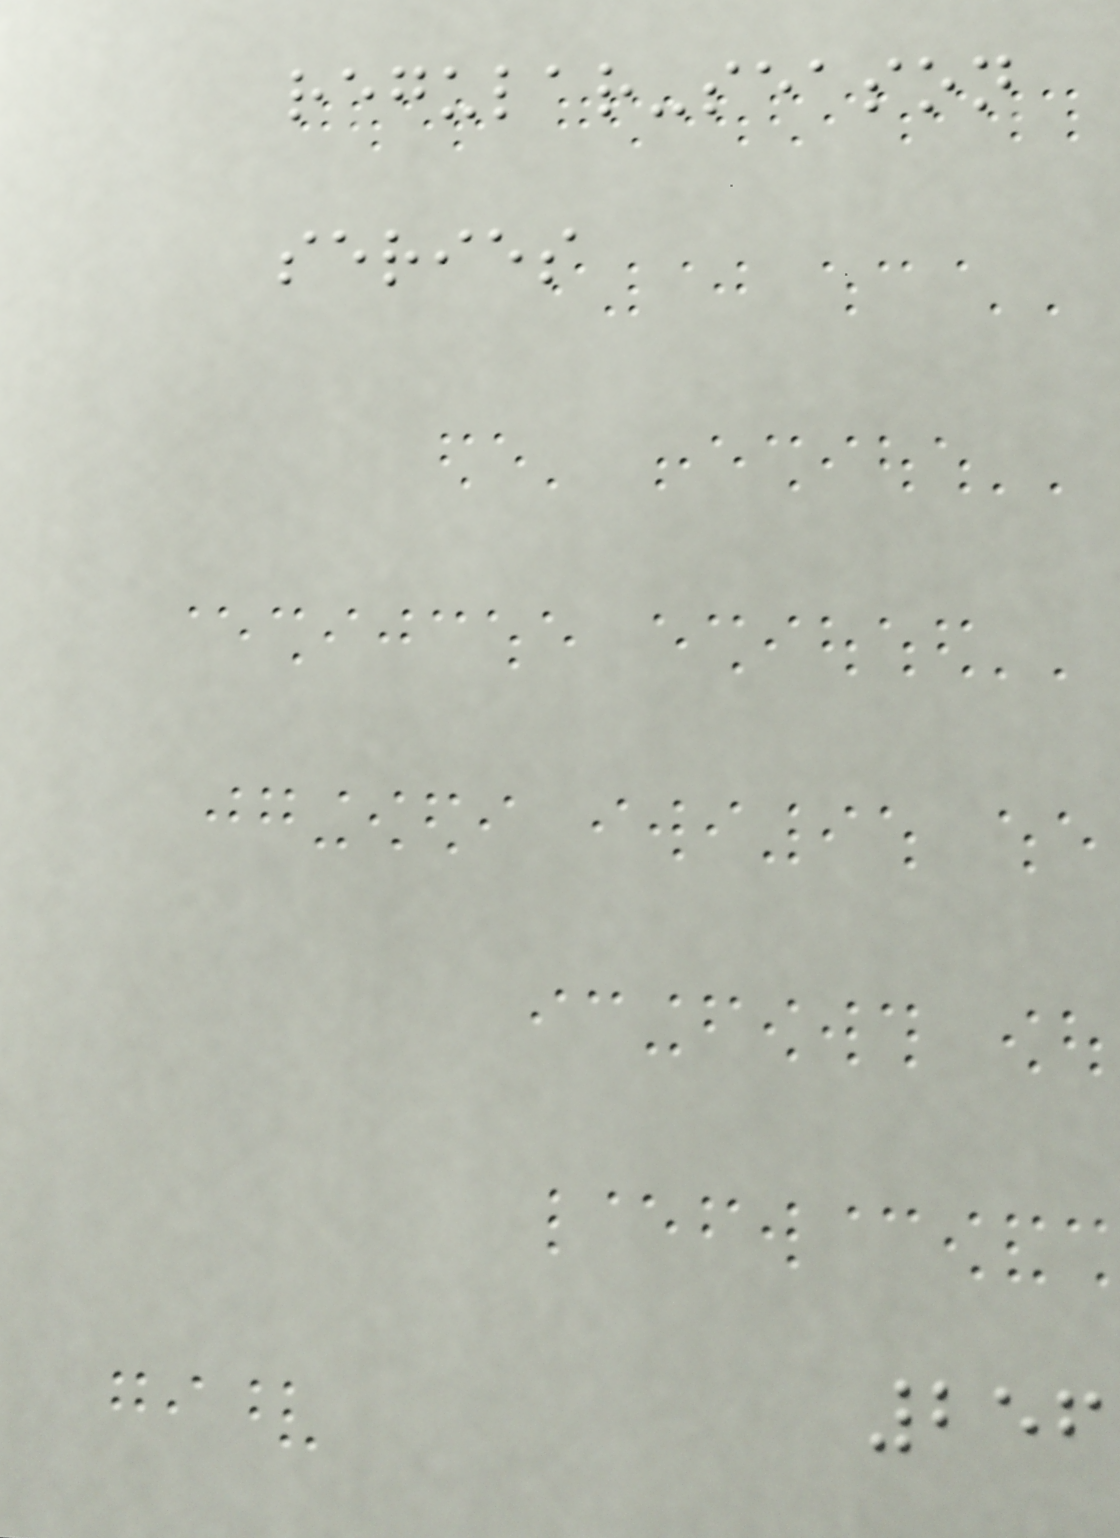regular-season
series
256
